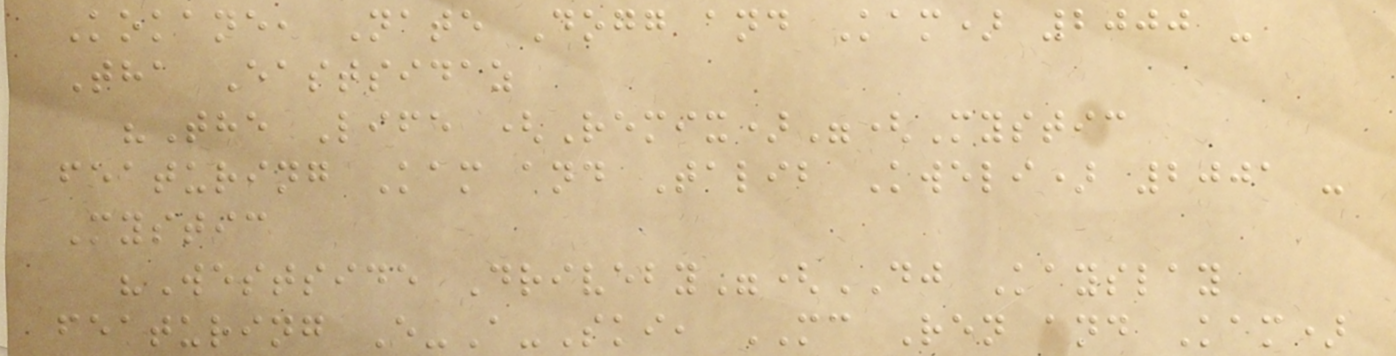Kokane, Nate Dogg and Kam) 2000 -
Tha Eastsidaz
"The Life (Remix)"(Mystic
featuring Kam and Talib Kweli) 2001 -
Mystic
"Westside Driveby"(DJ Kayslay
featuring E-A-Ski, MC Ren and Kam)
